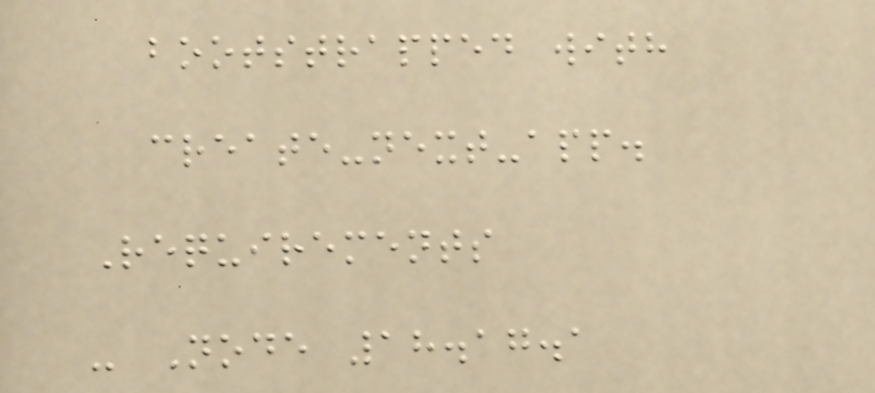bootstrapped with
create-next-app.
Requirements
- Node 18.17.1
